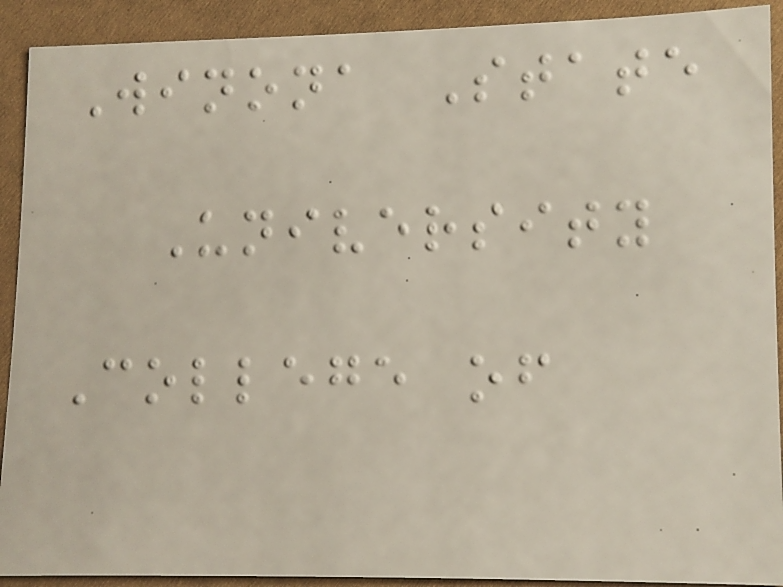Winona State
University
College of
